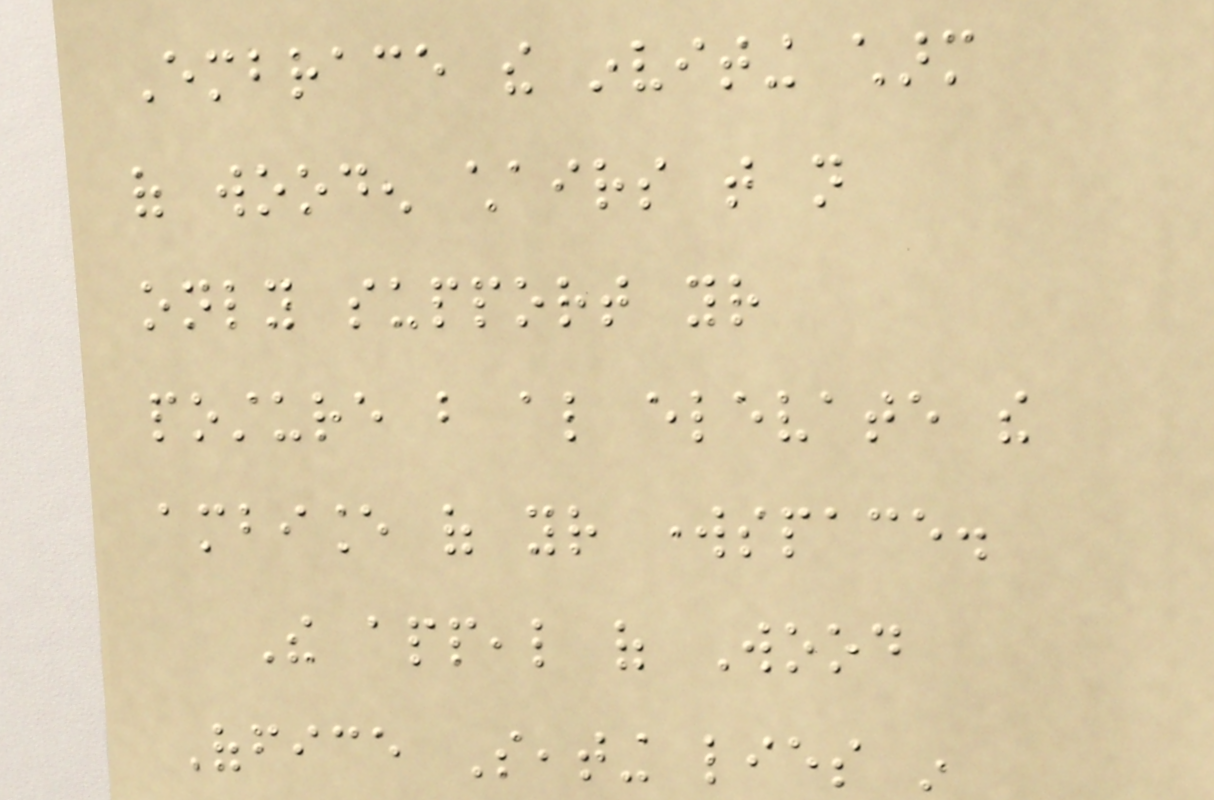Embrace the inviting charm
of wooden chairs that not
only support your
posture but also elevate the
ambiance of your workspace.
The appeal of Wood
Office Seating lies in
